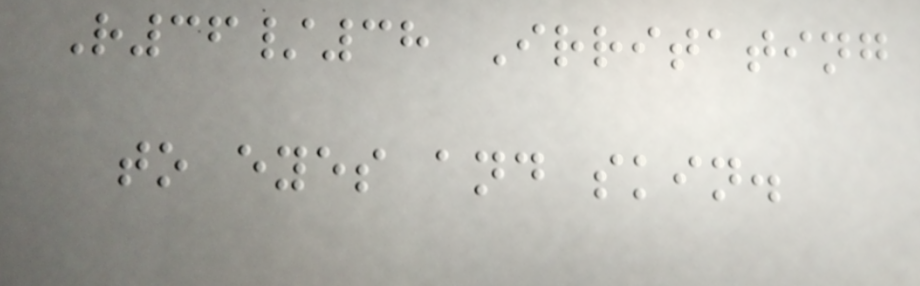R36/38 Irritating
to eyes and skin.
